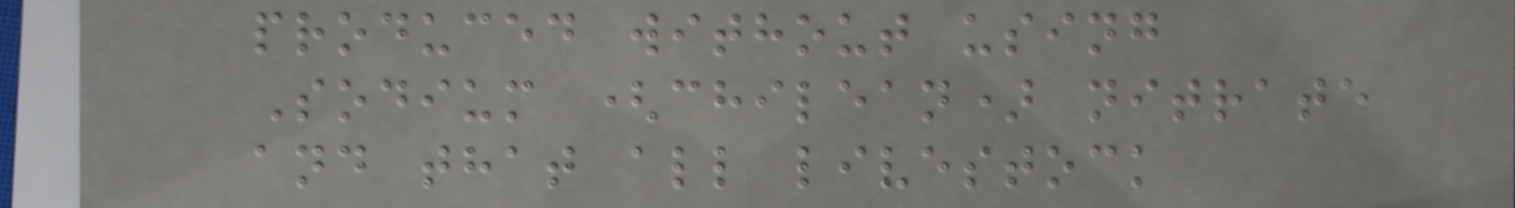produced without using
Sodium (chilean) nitrate
and that all livestock
